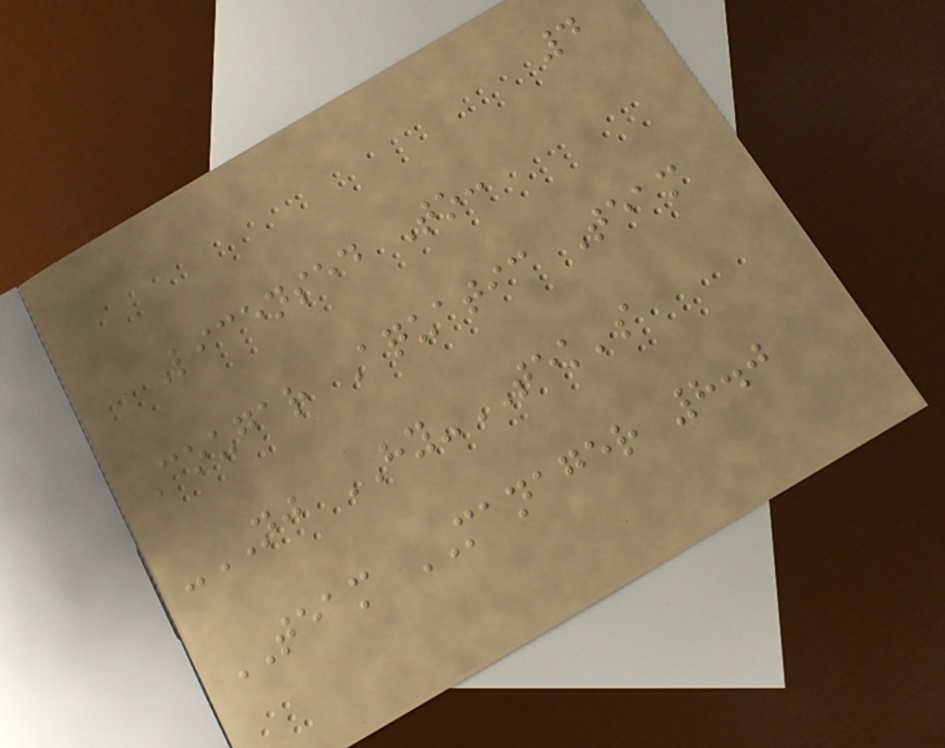4
Licensed To:
Cougar Aquatic Team
-NJ HY-TEK's
TEAM MANAGER 8.0
